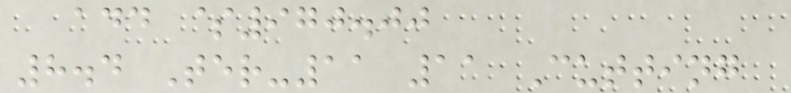add $970.00
8.4 Ter-11 11 Cutting
